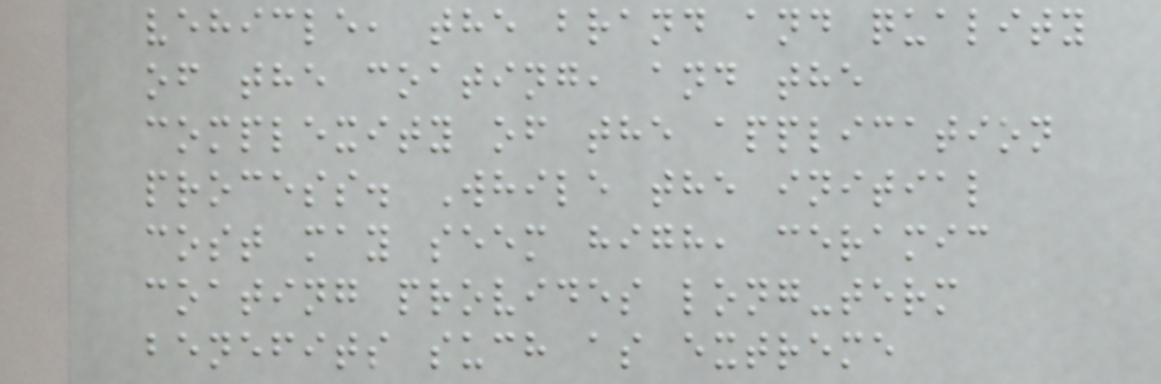vehicle, the brand and quality
of the coating, and the
complexity of the application
process. While the initial
cost may seem high, ceramic
coating provides long-term
benefits such as extreme
